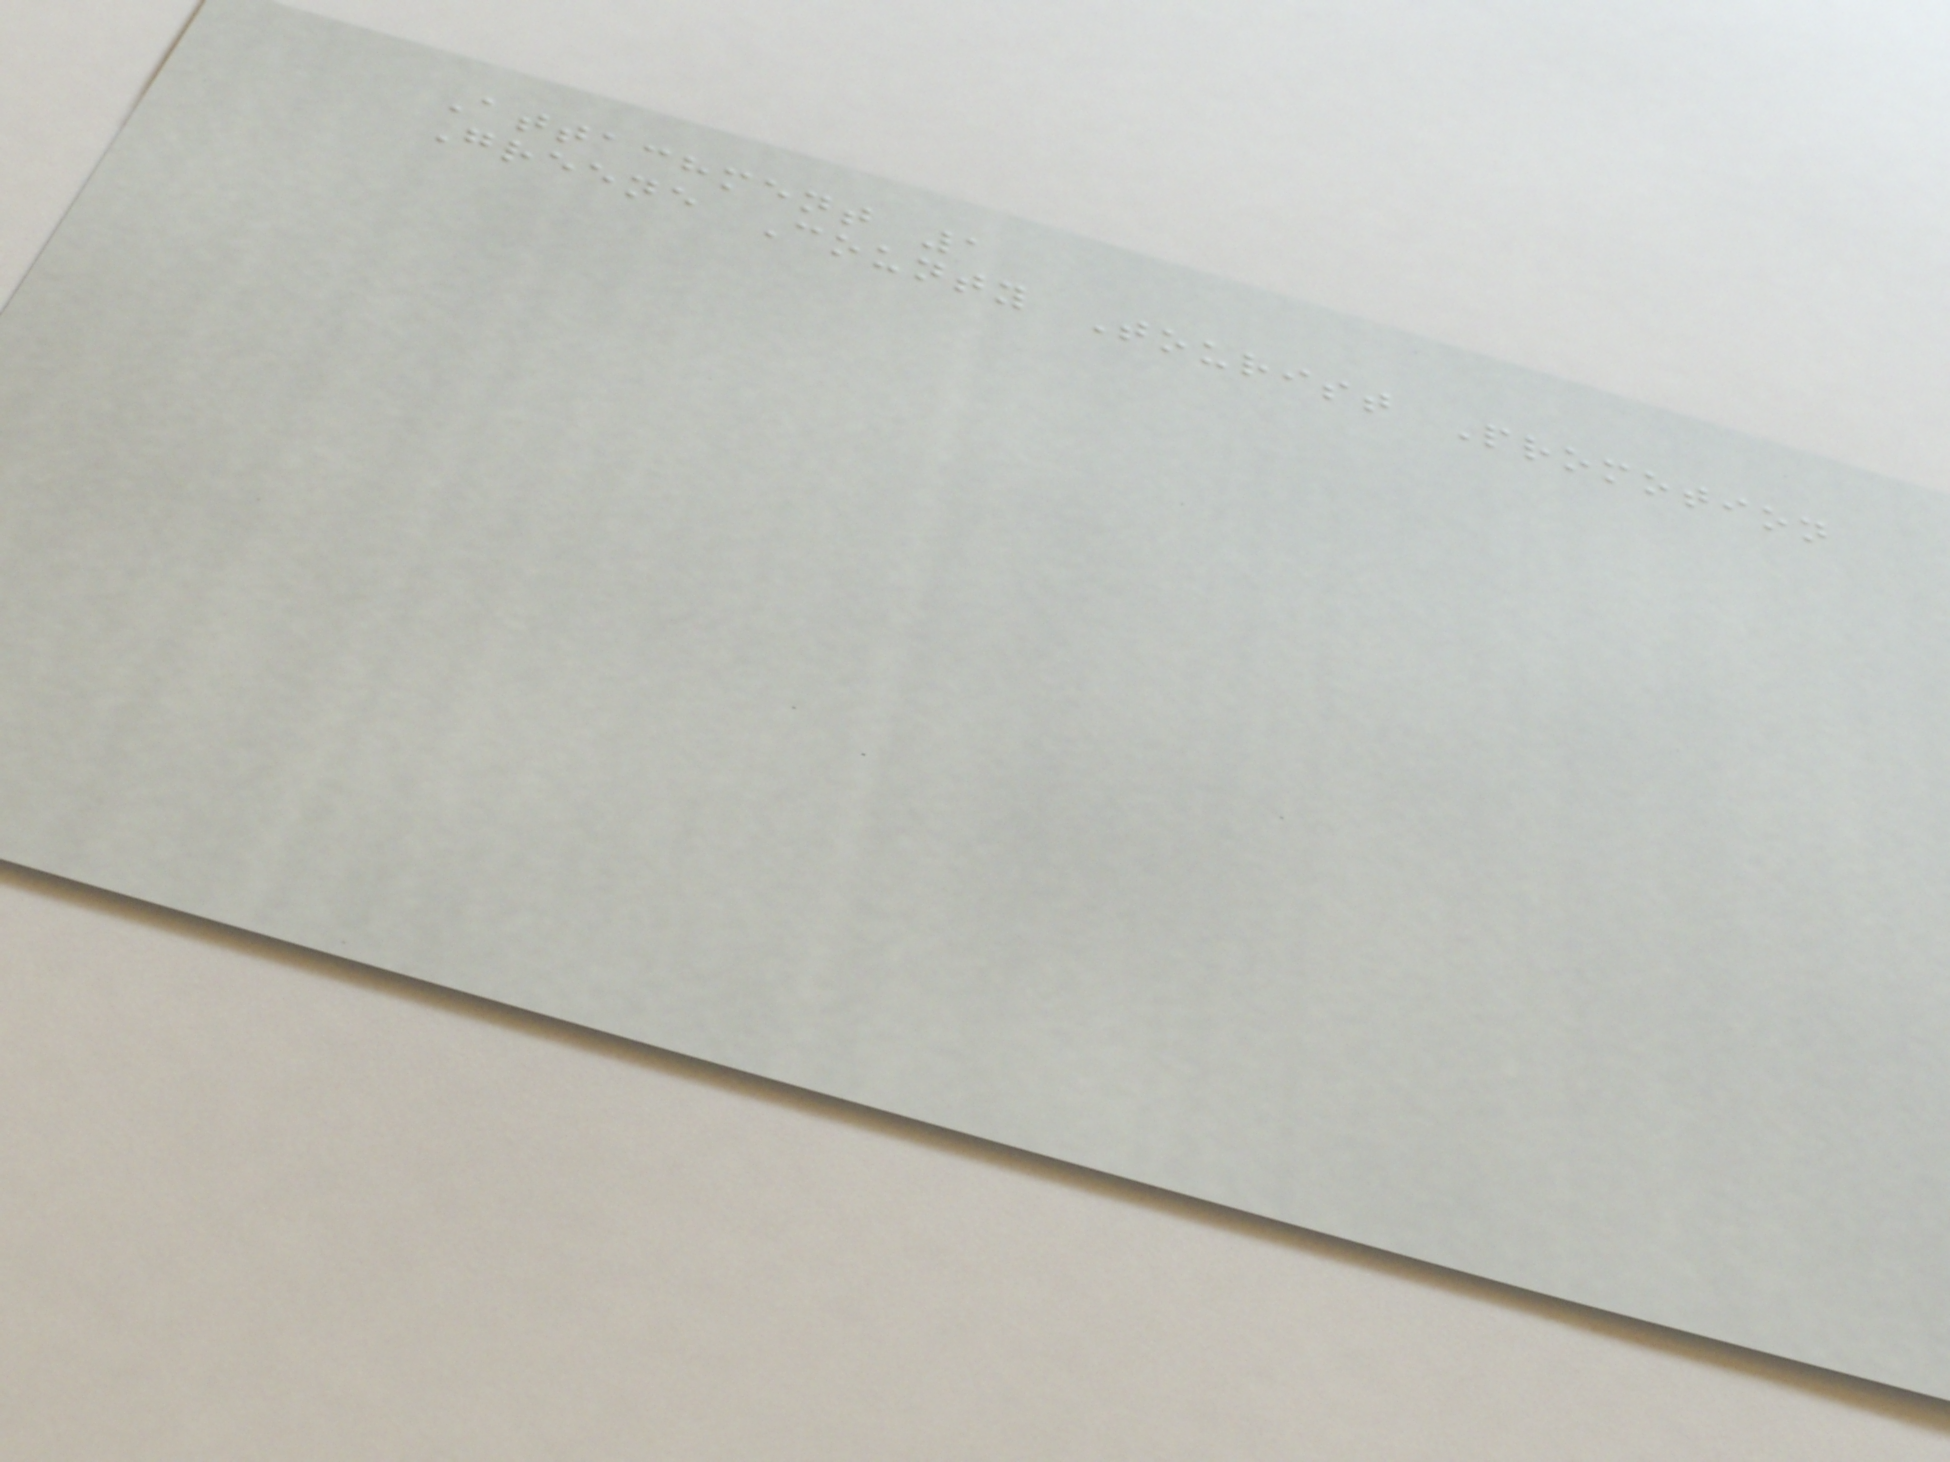Attachment 1
Greene County Tourist Promotion
